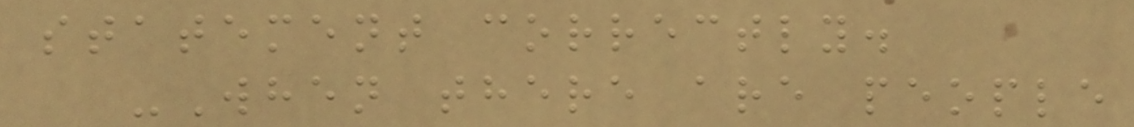statement correctly.
-When there are people
